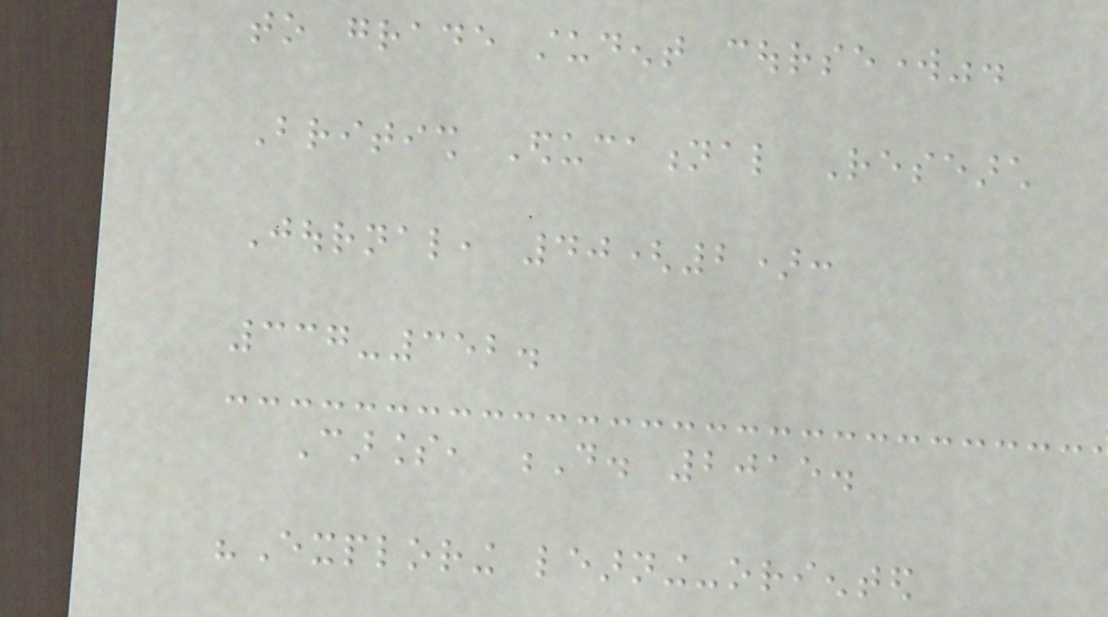to grade student coursework".
British Educational Research
Journal, 40(2):
337-352.
Carless, D. 2015.
"Exploring learning-oriented
